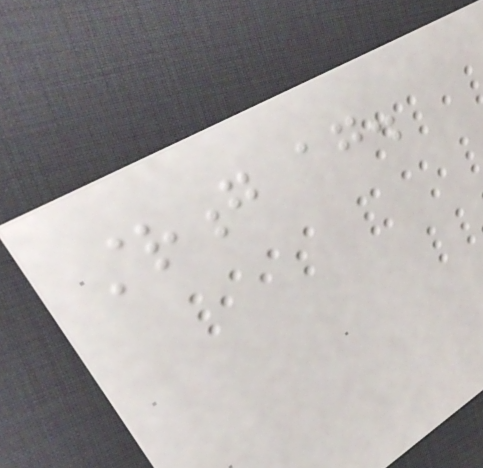strong again.
